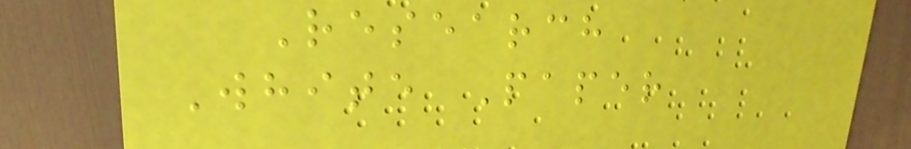Research
White Paper
